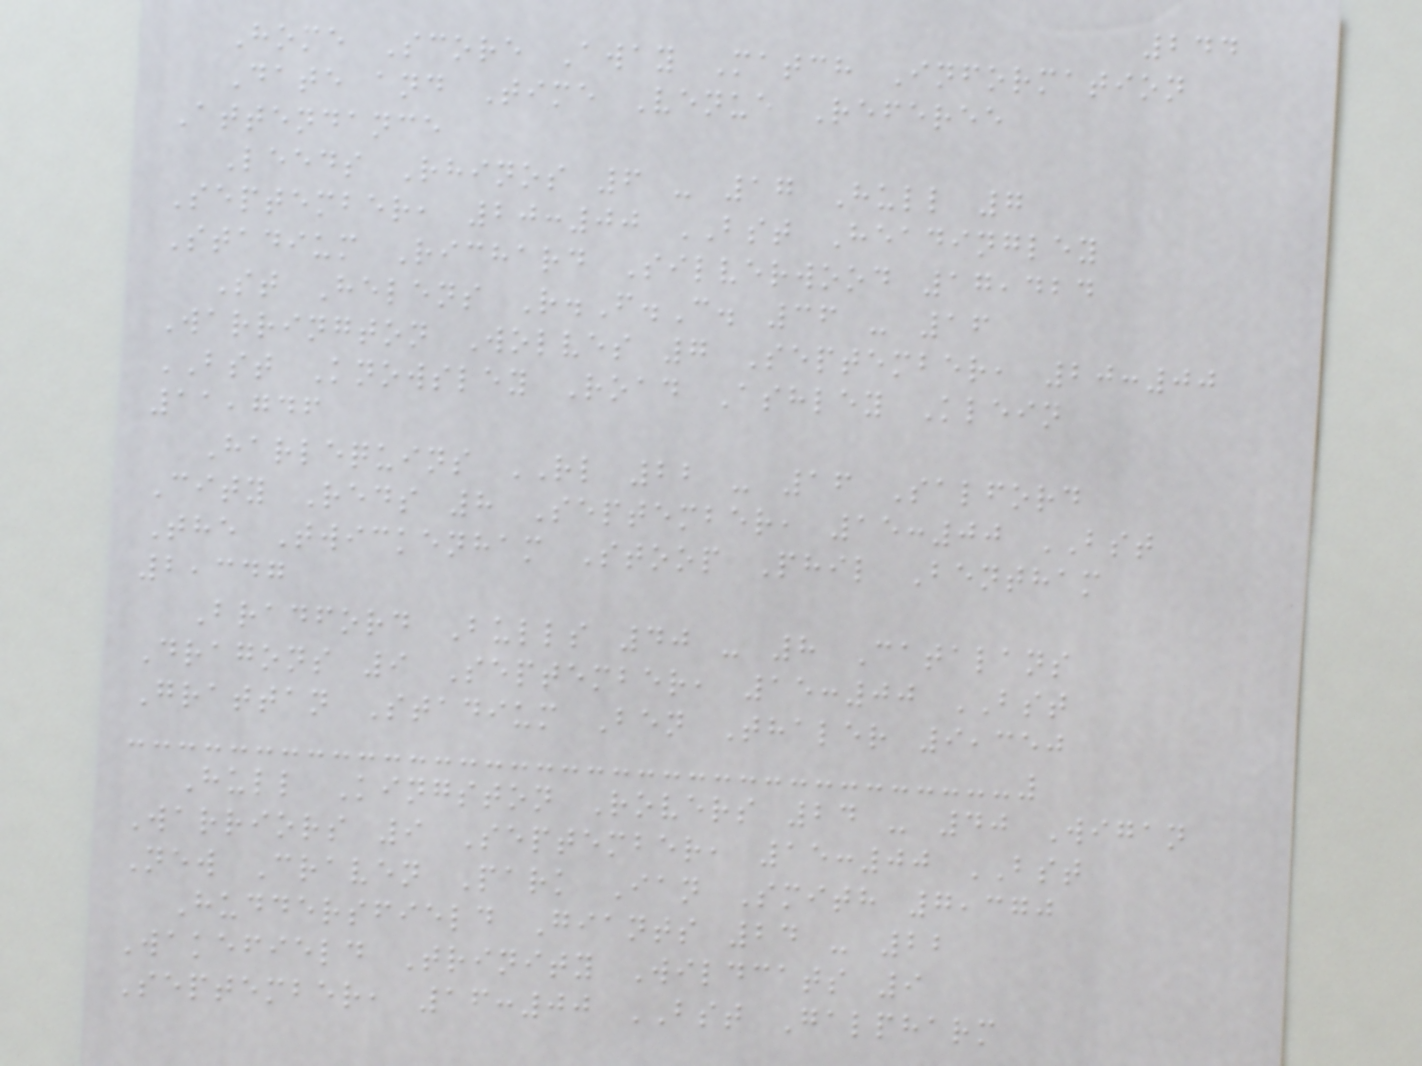244
Home Score Away Match Information
Date and Time Venue Referee
Attendance
Leeds Rhinos 6 - 17 Hull 7
September, 20:00 BST Headingley
Stadium Richard Silverwood 17,424
St Helens R.F.C. 36 - 16
Warrington Wolves 7 September, 20:00
BST Knowsley Road Ashley Klein
11,746
Harlequins RL 22 - 16 Salford
City Reds 8 September, 15:00 BST
The Twickenham Stoop Phil Bentham
2,347
Bradford Bulls 40 - 8 Catalans
Dragons 9 September, 15:00 BST
Grattan Stadium Ben Thaler 9,350
Hull Kingston Rovers 24 - 40 Wigan
Warriors 9 September, 15:00 BST
New Craven Park Ian Smith 7,370
Huddersfield Giants 24 - 22
Wakefield Trinity Wildcats 9
September, 16:00 BST Galpharm
